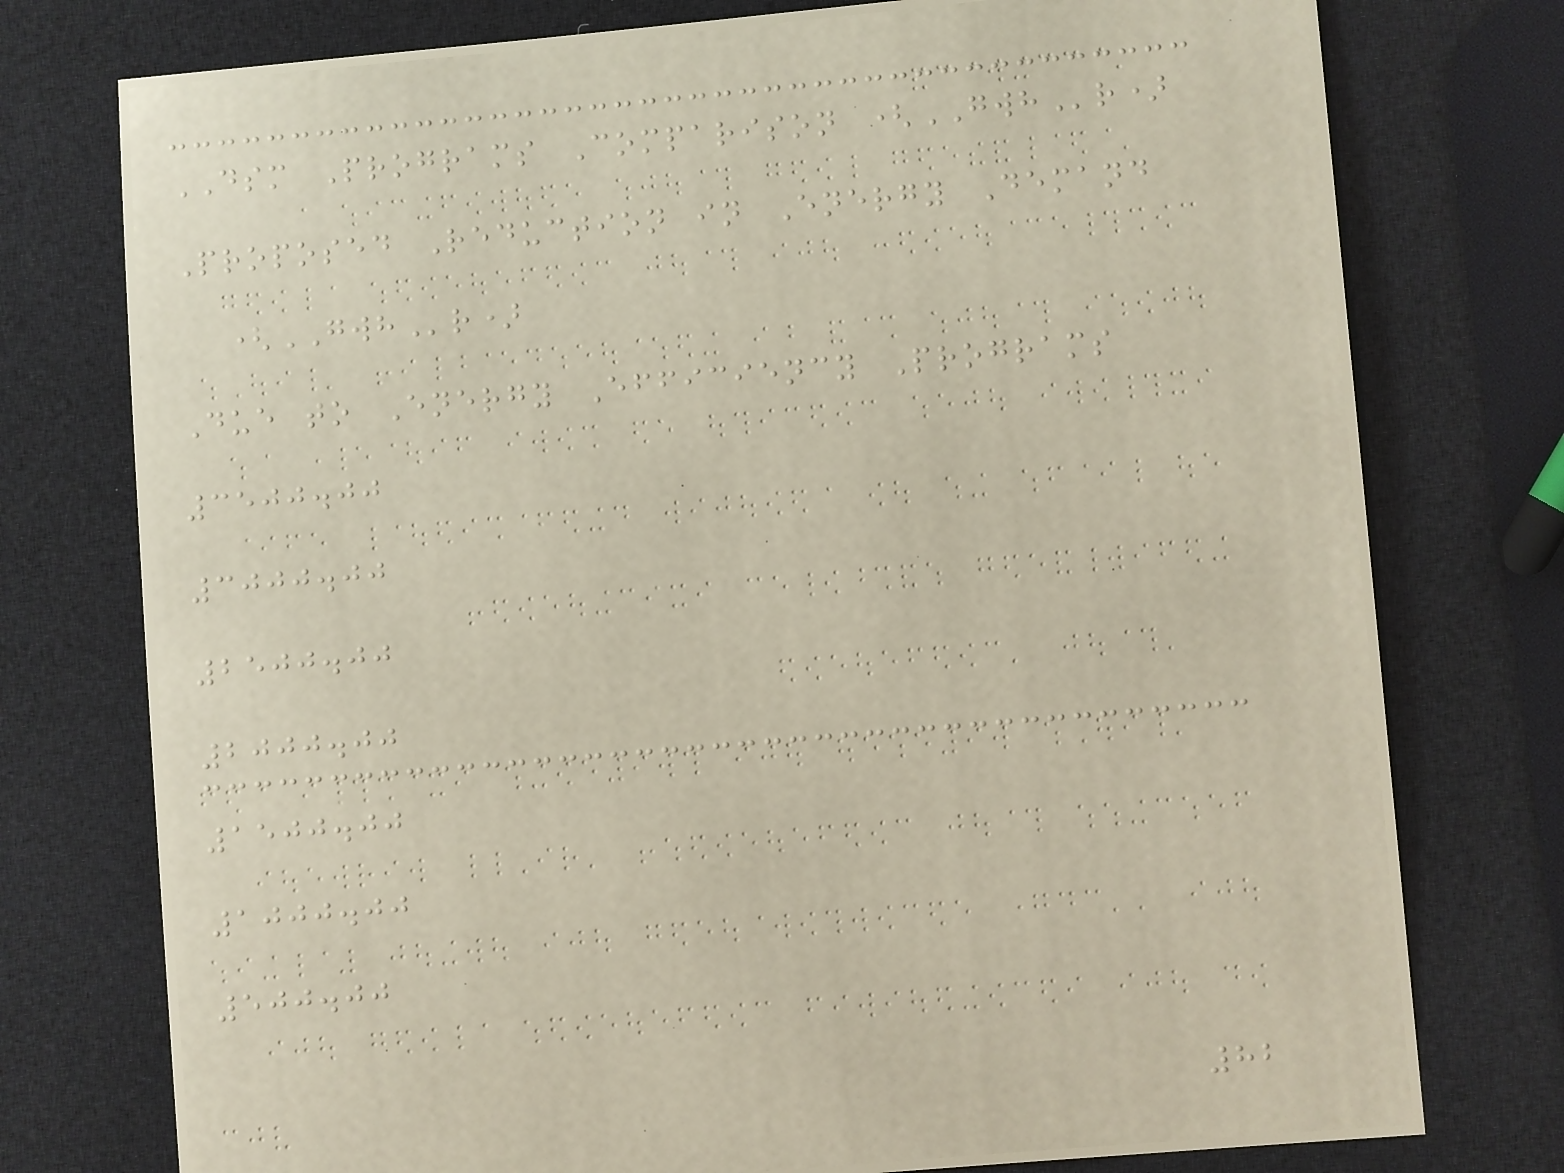DSM Programs Comparison (GWHr)
Proposed Reduction in Energy Demand
(GWHr)
Due to Energy Efficiency Programs
3500.00
3000.00
2500.00
2000.00
1500.00
1000.00
500.00
82
